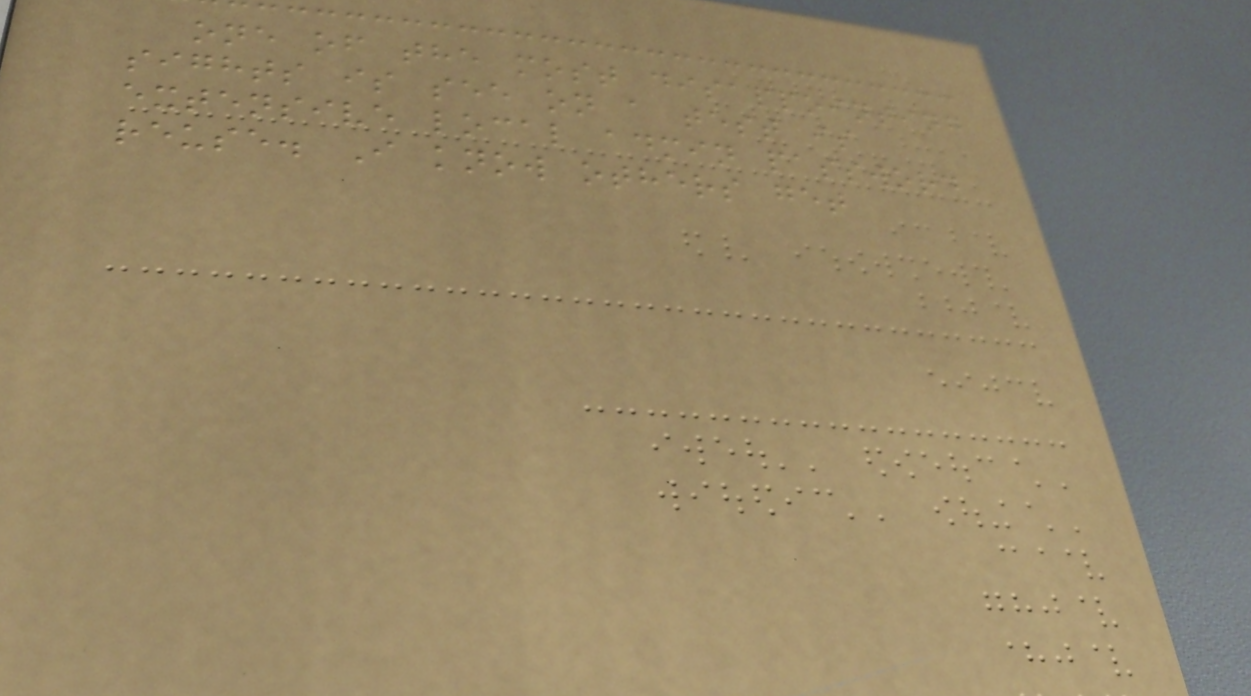one of the most disappointing
sights is see on a test is
extensive local admin password
reuse. I know others get
